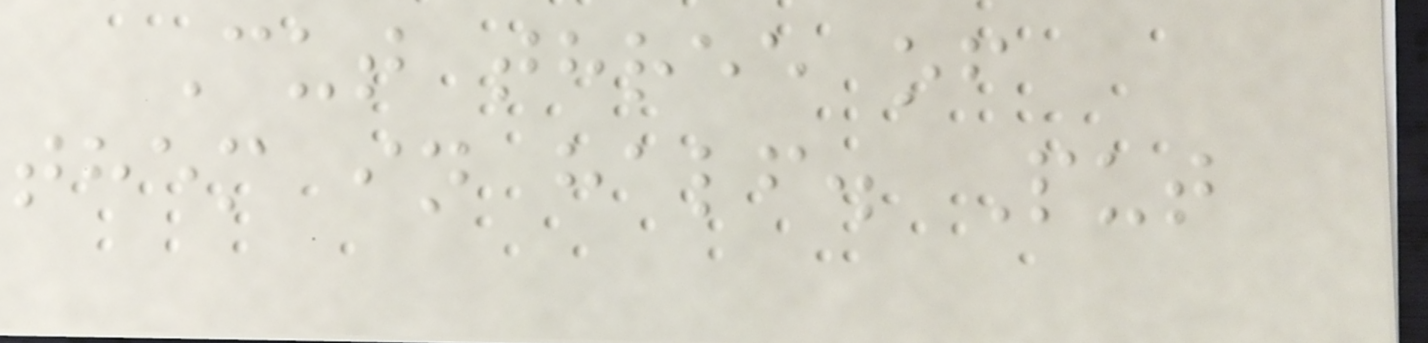Cut three of
them in half. Put
